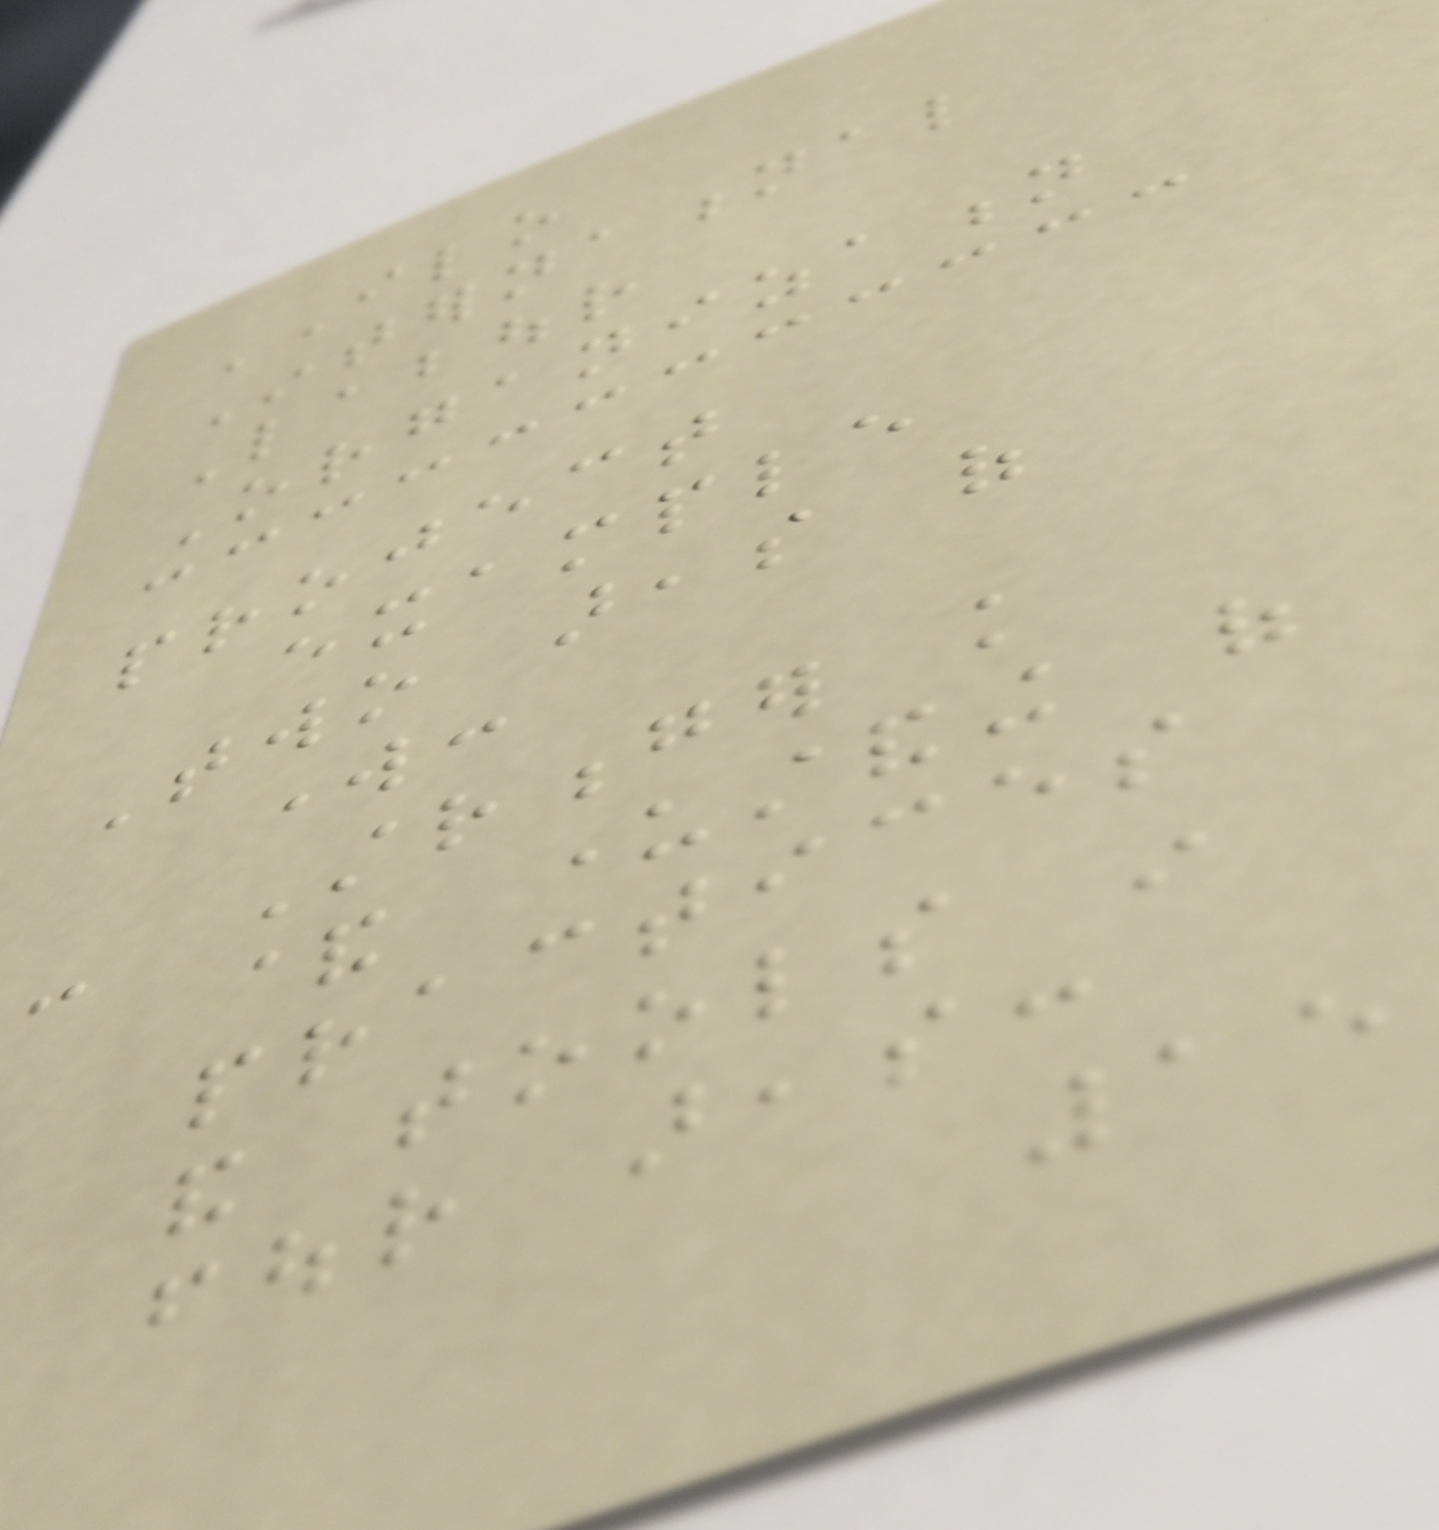ILO
International
Labour
Organization
project
example
Two areas of
work:
- Stronger knowledge
& understanding of
practices
and tools in
four areas:
15
